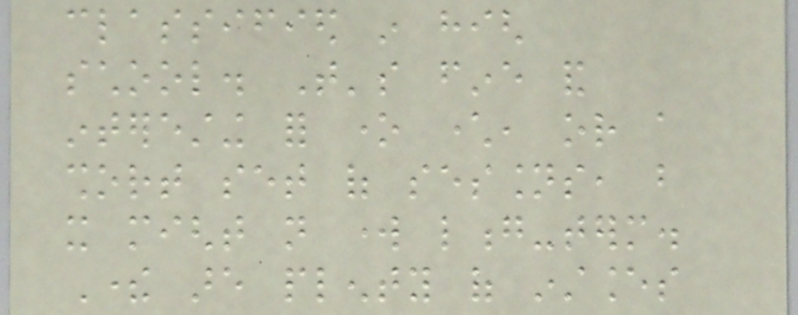classified in high
school. That's fine and
interesting for one character, or a
short set of sessions, but
it might not work long-term.
There are plenty of instances
